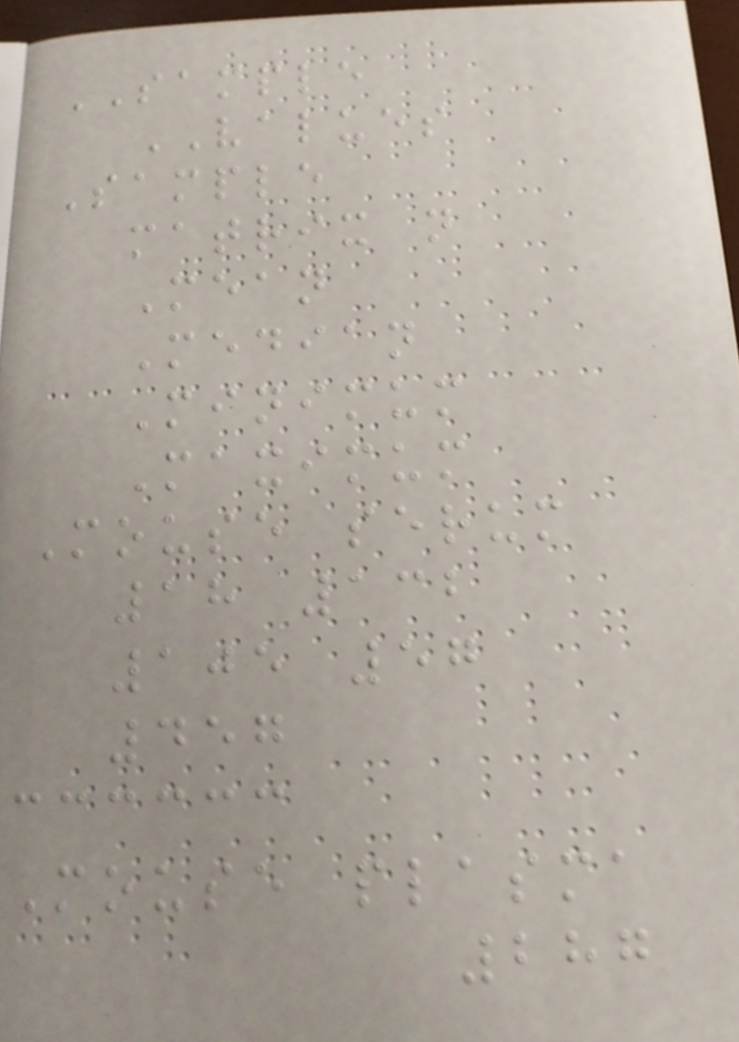SAMPLE
VALUES
Sample
matrix n
Mean
Median
Minimum
Maximum
Mouse serum
18 132
105 57
457
Mouse plasma
287
